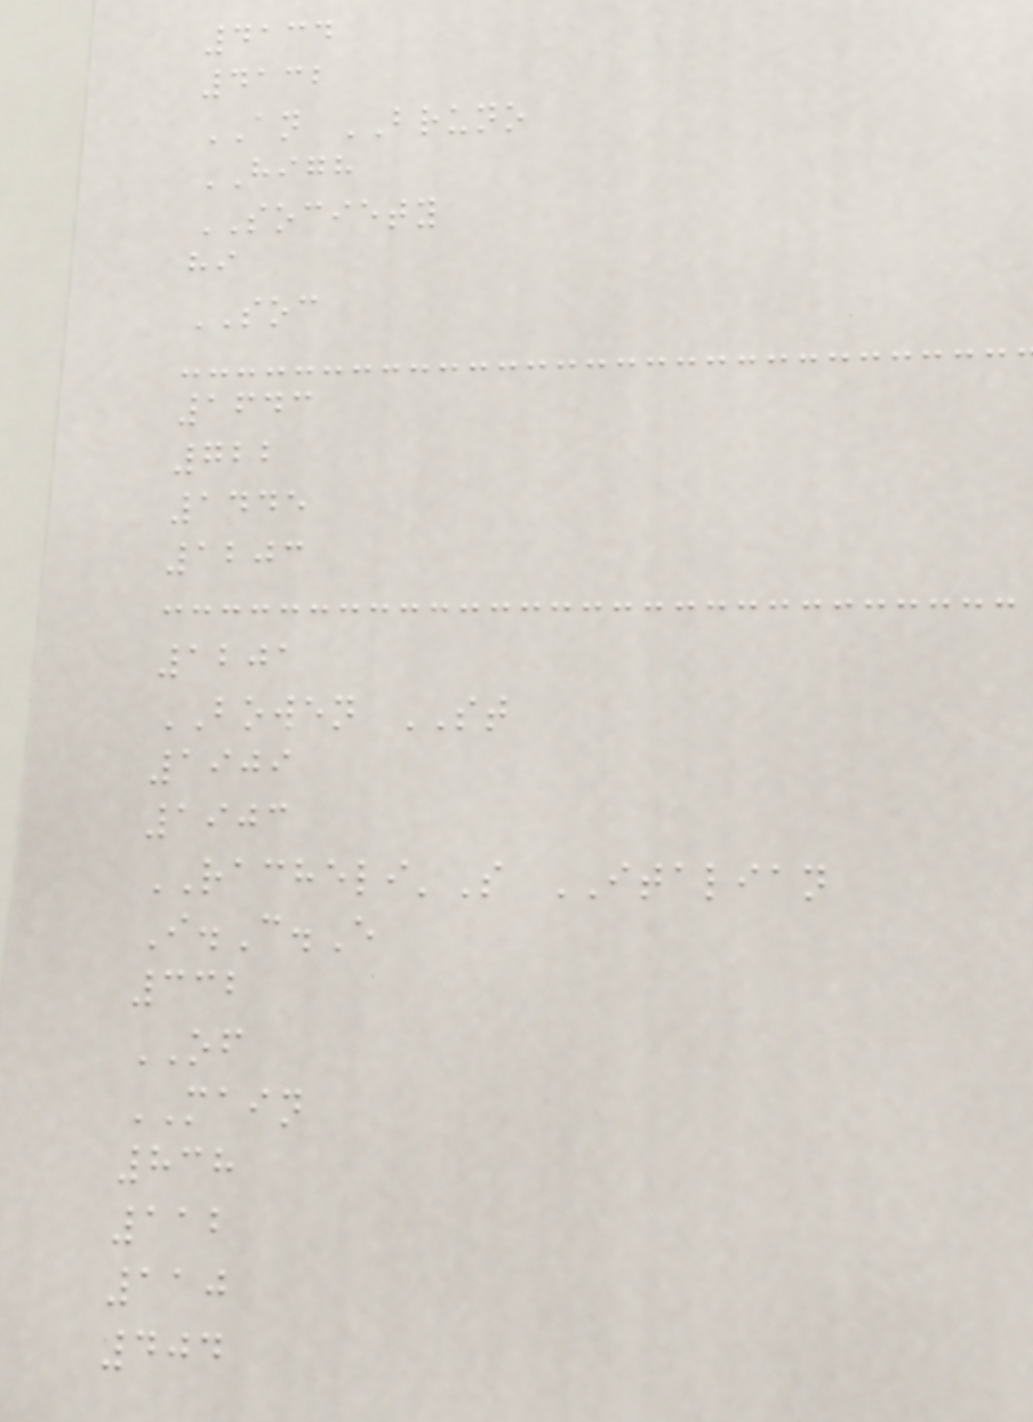4134
4132
AN BRUNO
HIGH
SOCIETY
hi
SOC
1643
722
1445
1203
1201
BOWEN ST
1909
1903
RACHELI'S ITALIAN
I.C.E
332
OF
MAIN
838
112
110
404
